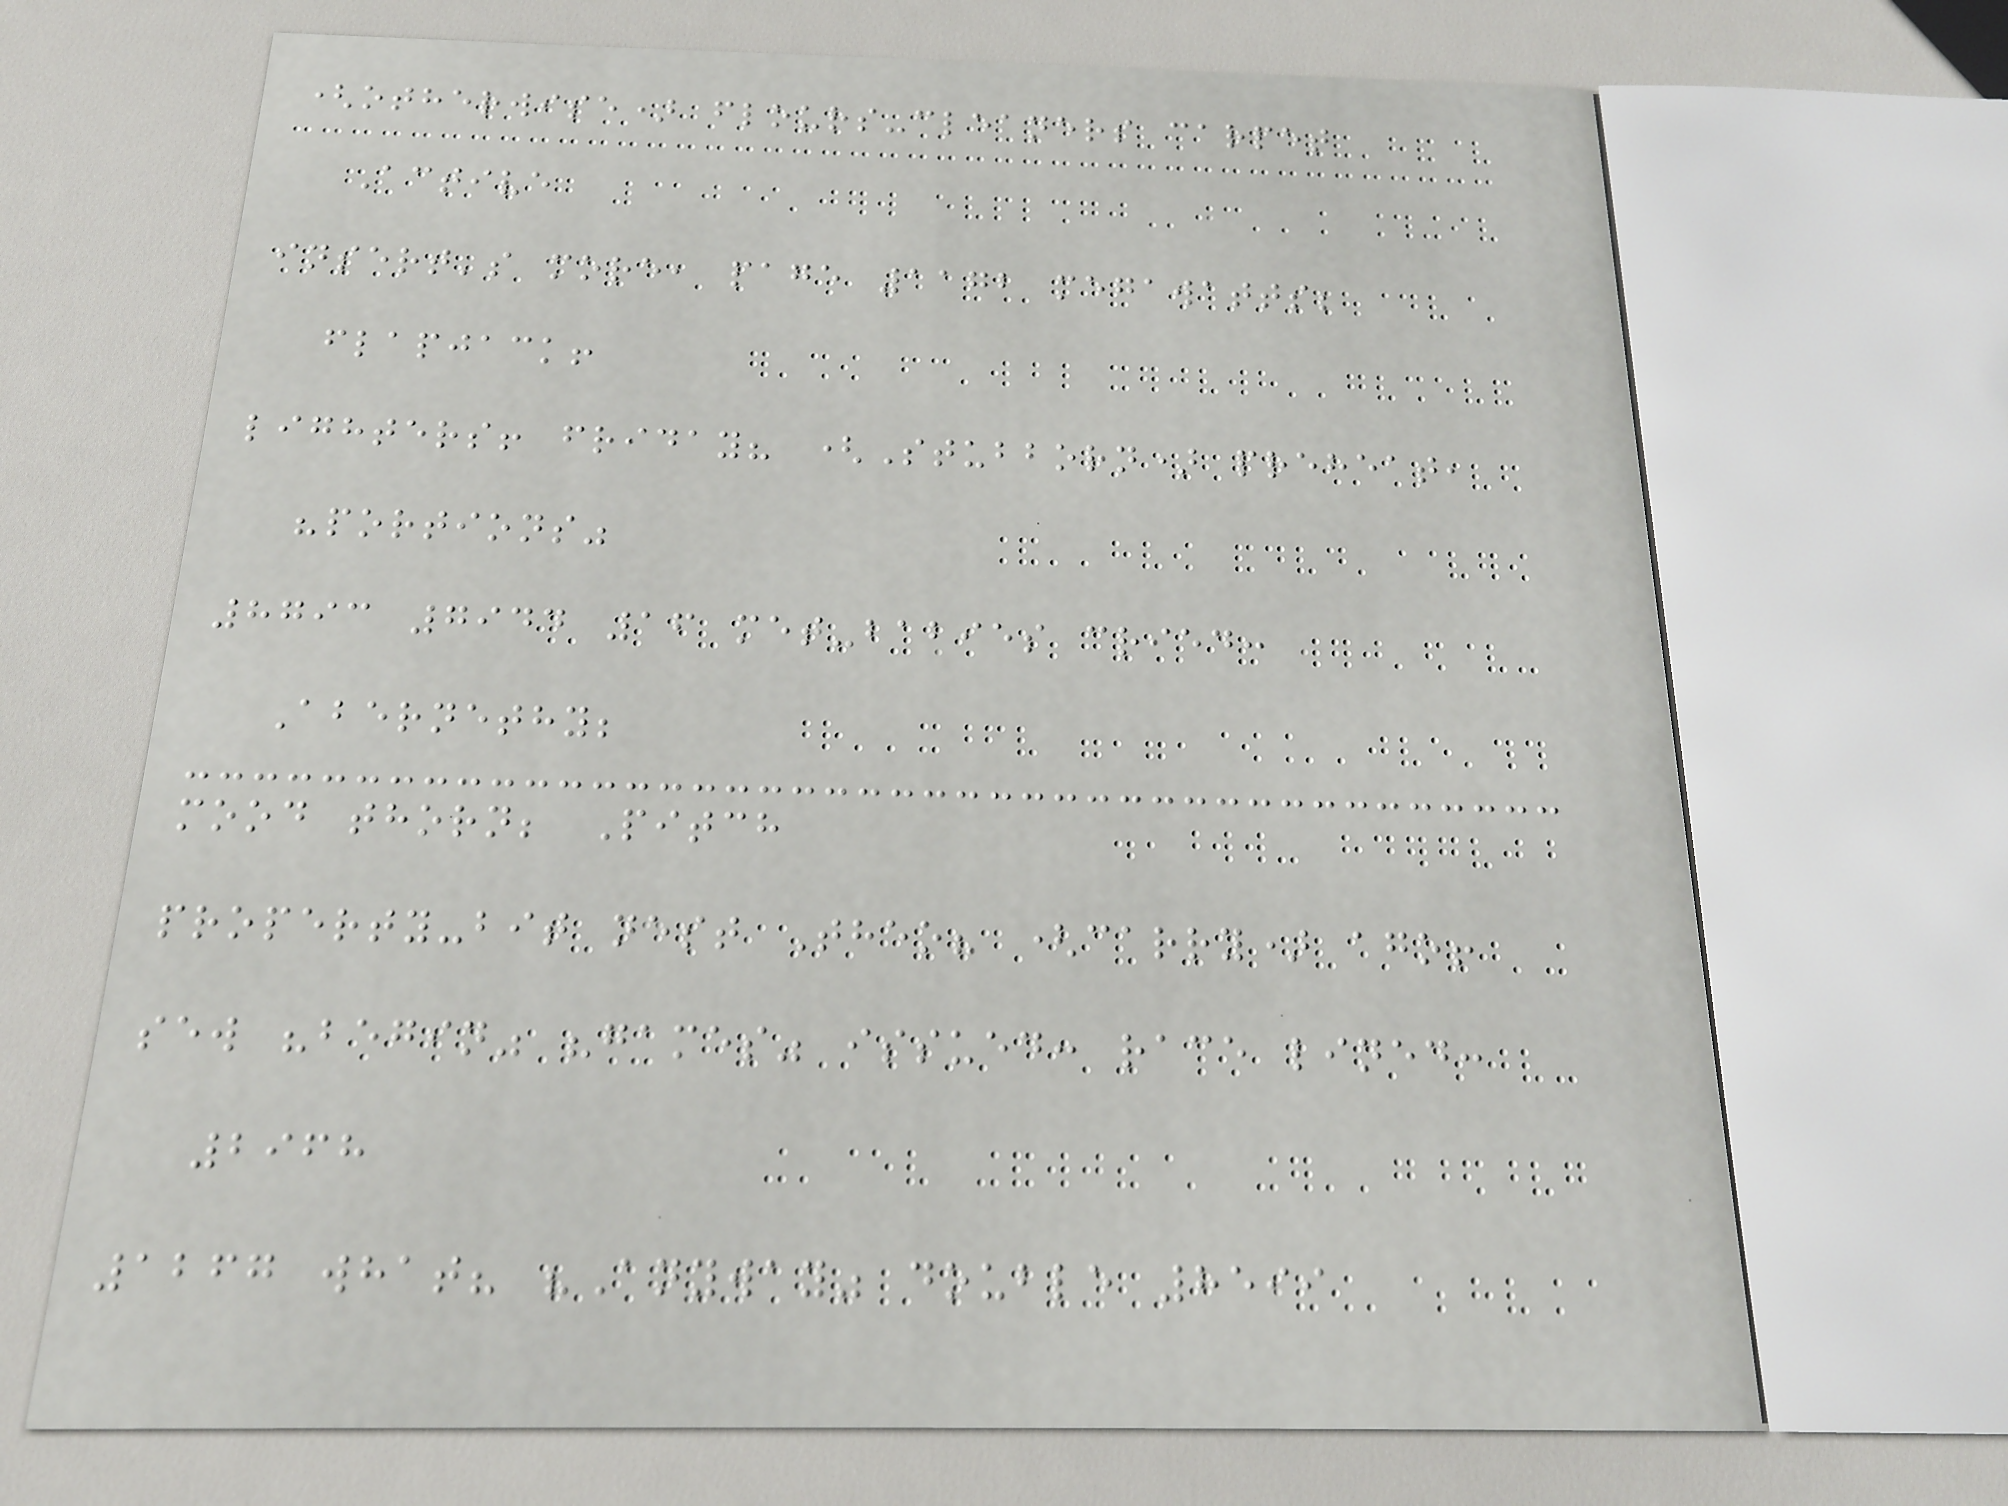(otherwise) flours-cleaners carpet
Active
insert's more, page 1172 megawatts;
flapjack!
lighters! friday? (Stubborn) preheat,
"portions"
8793 7944 16 met-babies cried:
Abernethy;
mood thorn; Pitch
property-bit nest Theo? (carry) ago!
sew "begin" "games" issued: race lined:
2968
1267 what? "Anyway" double 8599
